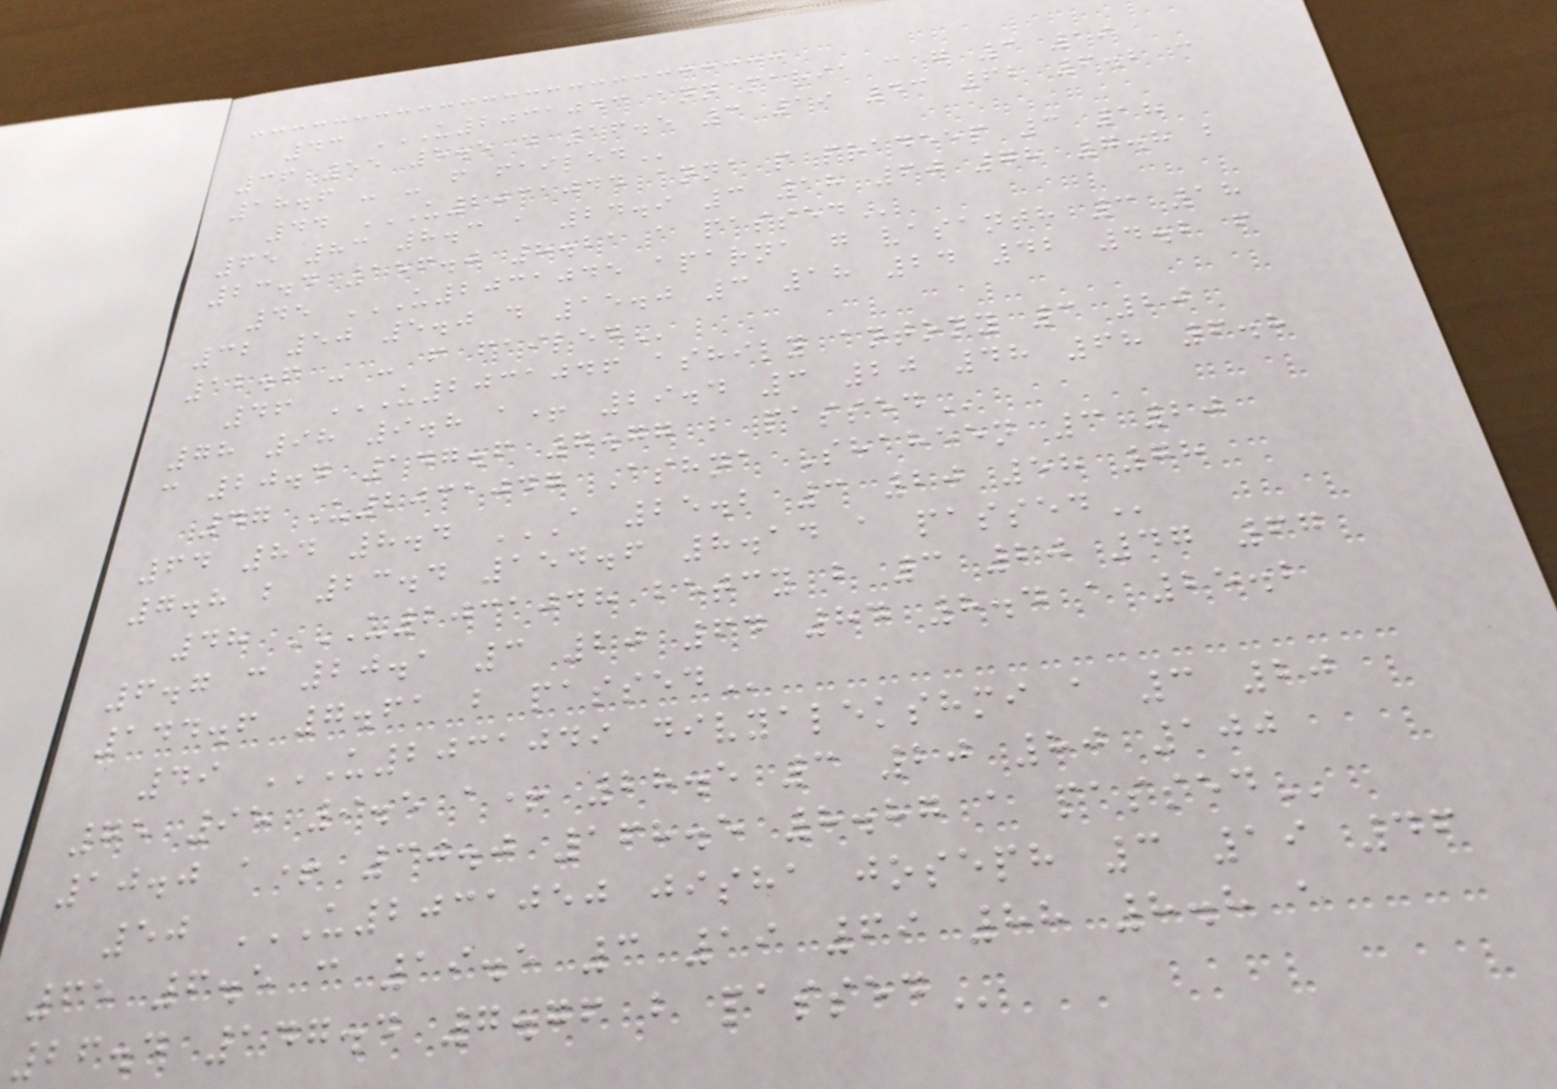43 U2031043 ANN MARIA C G 3 19
36 55 5.5 D 16.5 3 19 43 62 6.2 C
18.6 - - F FAILED
44 U2031044 ANNA P PRADEEP 3 18
65 83 8.3 A 24.9 3 18 60 78 7.8 B
23.4 156.0 8.21 A PASSED
45 U2031045 APARNA G VASANTH 3 18
32 50 5.0 D 15.0 3 18 24 42 4.2 F
12.6 - - F FAILED
46 U2031046 ASHILY ANTONY 3 20
78 98 9.8 A+ 29.4 3 20 48 68 6.8
C 20.4 147.6 7.77 B PASSED
47 U2031047 Ashna Shaheen 3 20
64 84 8.4 A 25.2 3 20 58 78
7.8 B 23.4 154.6 8.14 A PASSED
48 U2031048 BETCY B 3 20 47 67
6.7 C 20.1 3 20 64 84 8.4 A 25.2
144.6 7.61 B PASSED
49 U2031049 DIVYALEKSHMI A 3 20
75 95 9.5 A+ 28.5 3 20 80 100
10.0 A+ 30.0 168.5 8.87 A PASSED
50 U2031050 JISHA JOSEPH 3 19 46
65 6.5 C 19.5 3 19 69 88 8.8 A
26.4 147.4 7.76 B PASSED
